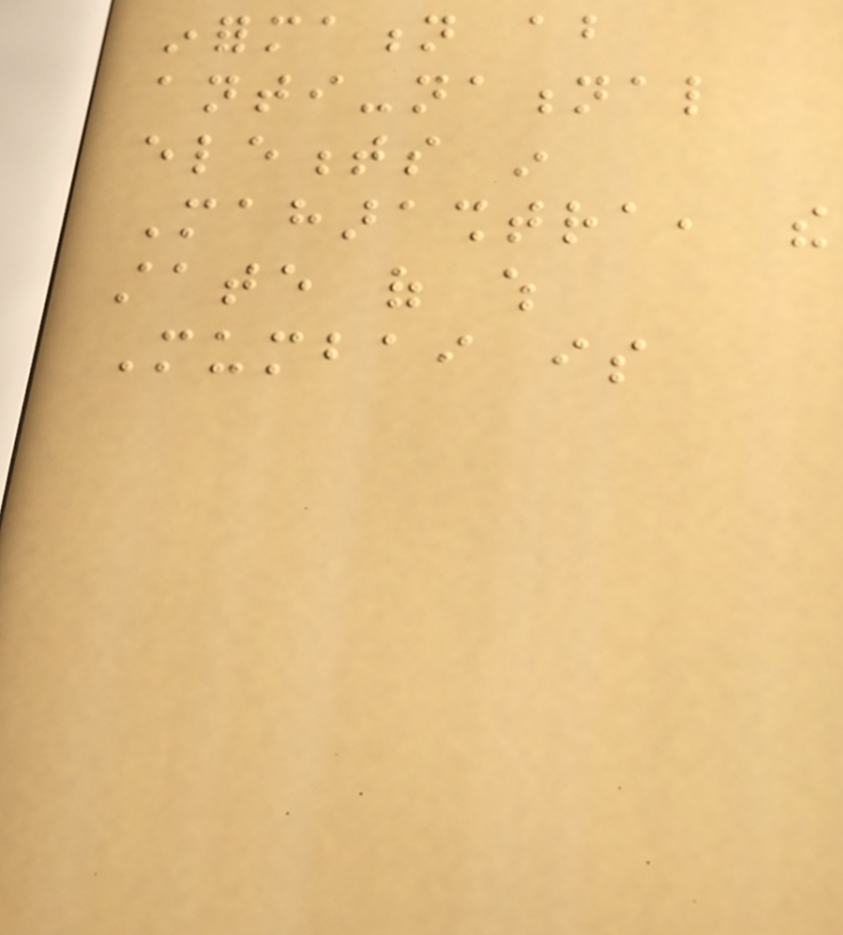information about
anti-national
elements in
Maharashtra, the
state of which
Mumbai is
